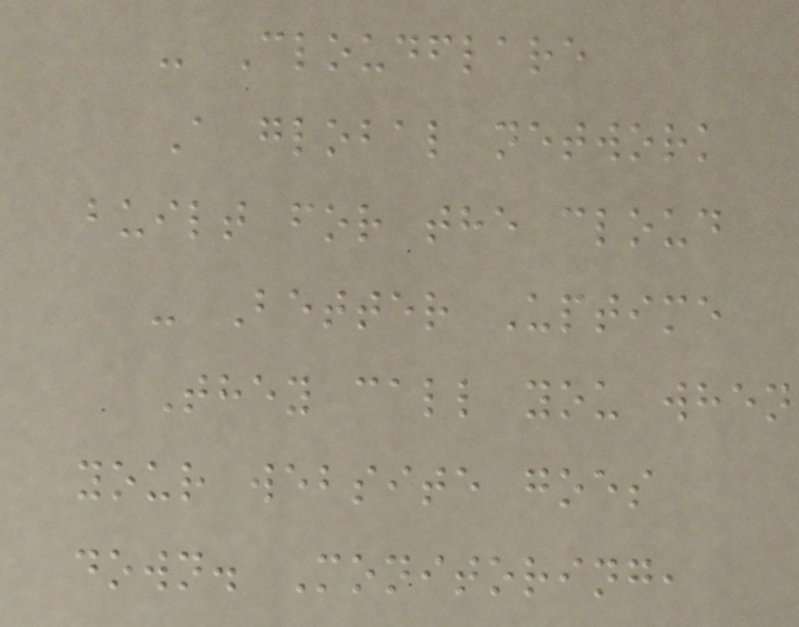- Cloudflare
A global network
built for the cloud
- Better Uptime
They call you when
your website goes
down. Monitoring,
